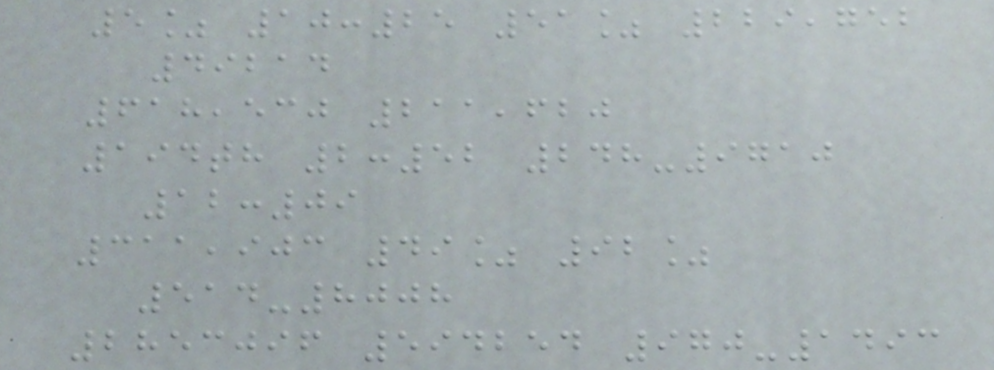5% 10:25 51% 229,752
49214
618,530 211,620
194th 2:52 248-9710
12:09
311,903 49% 92%
514-8008
2853096 594254 970-1493
